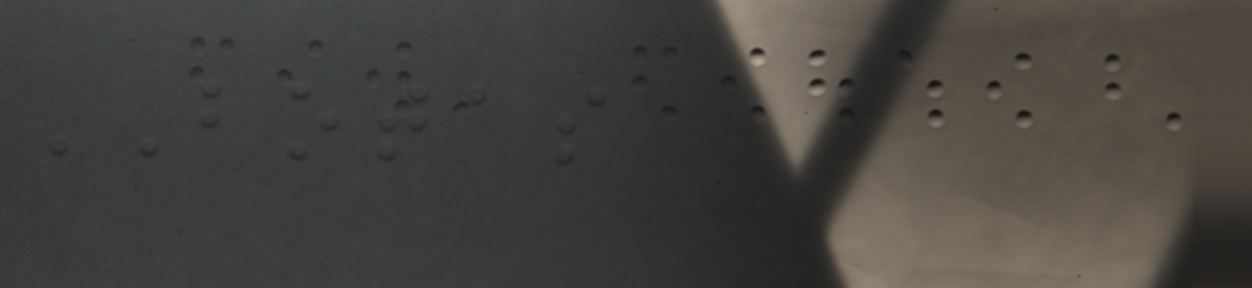BOTAS
